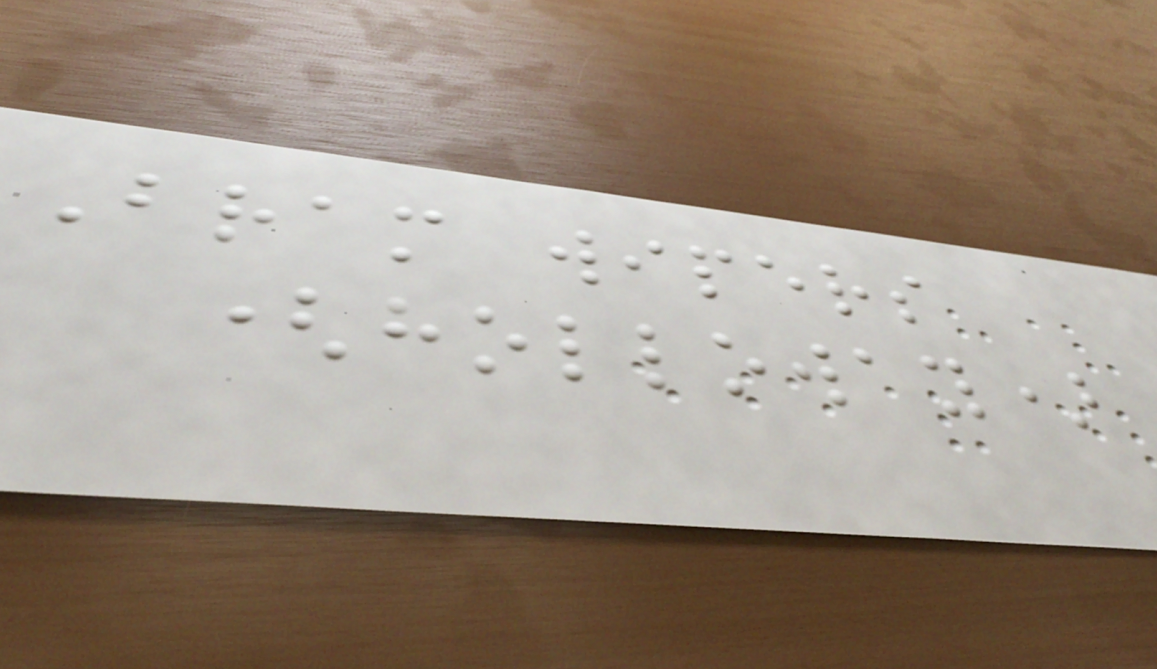Bram wipers
(holloway)
